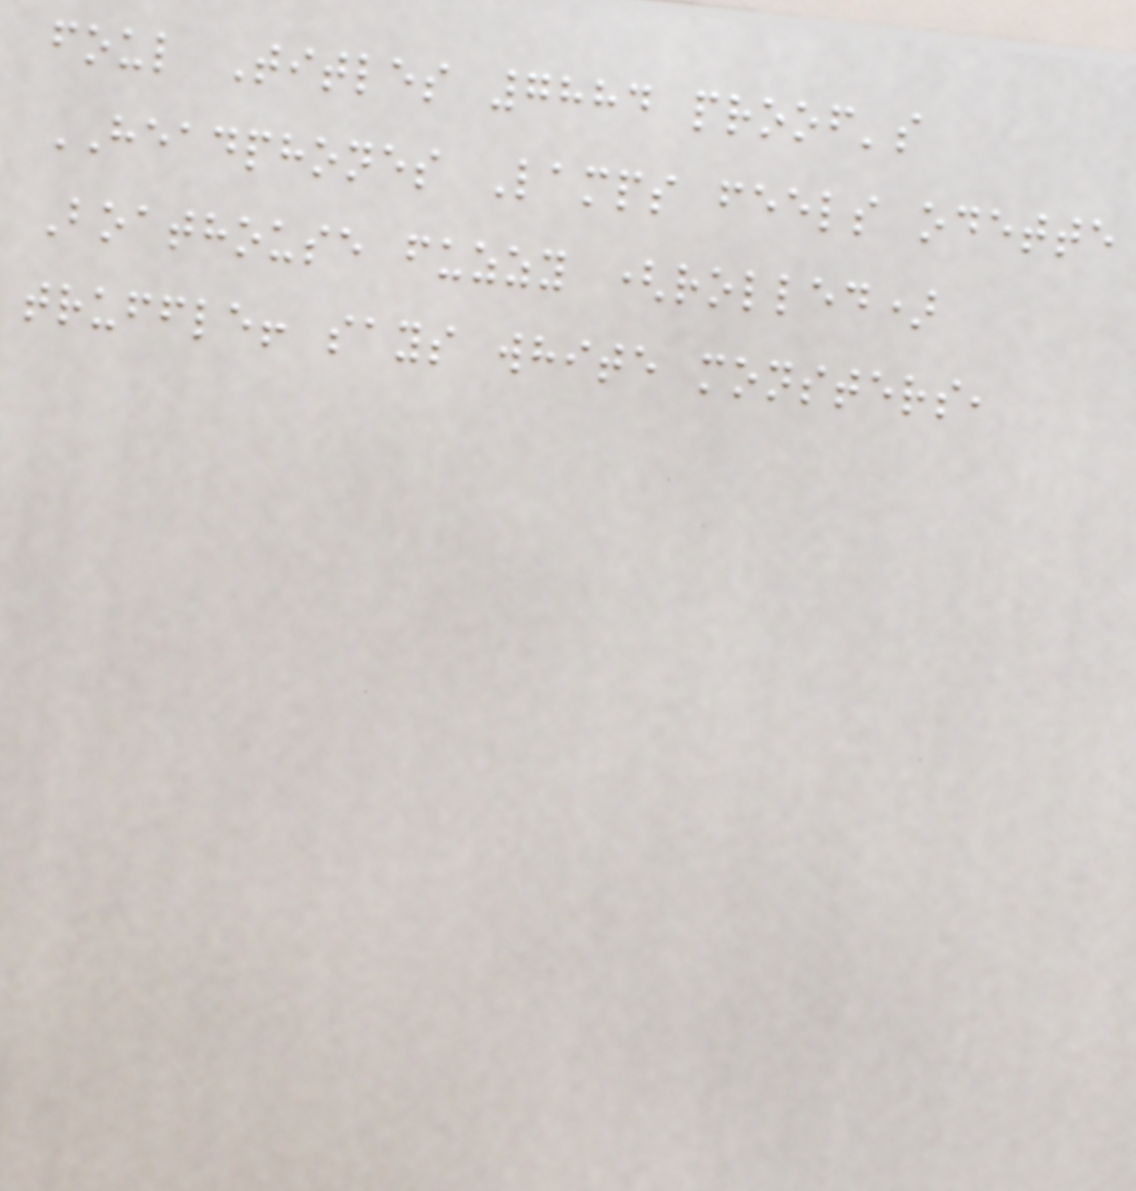foul Titles 7884 proof's
HEADPHONES Lamps feels odette
Boathouse fuzzy (rolled)
truffle! says white monsters,
